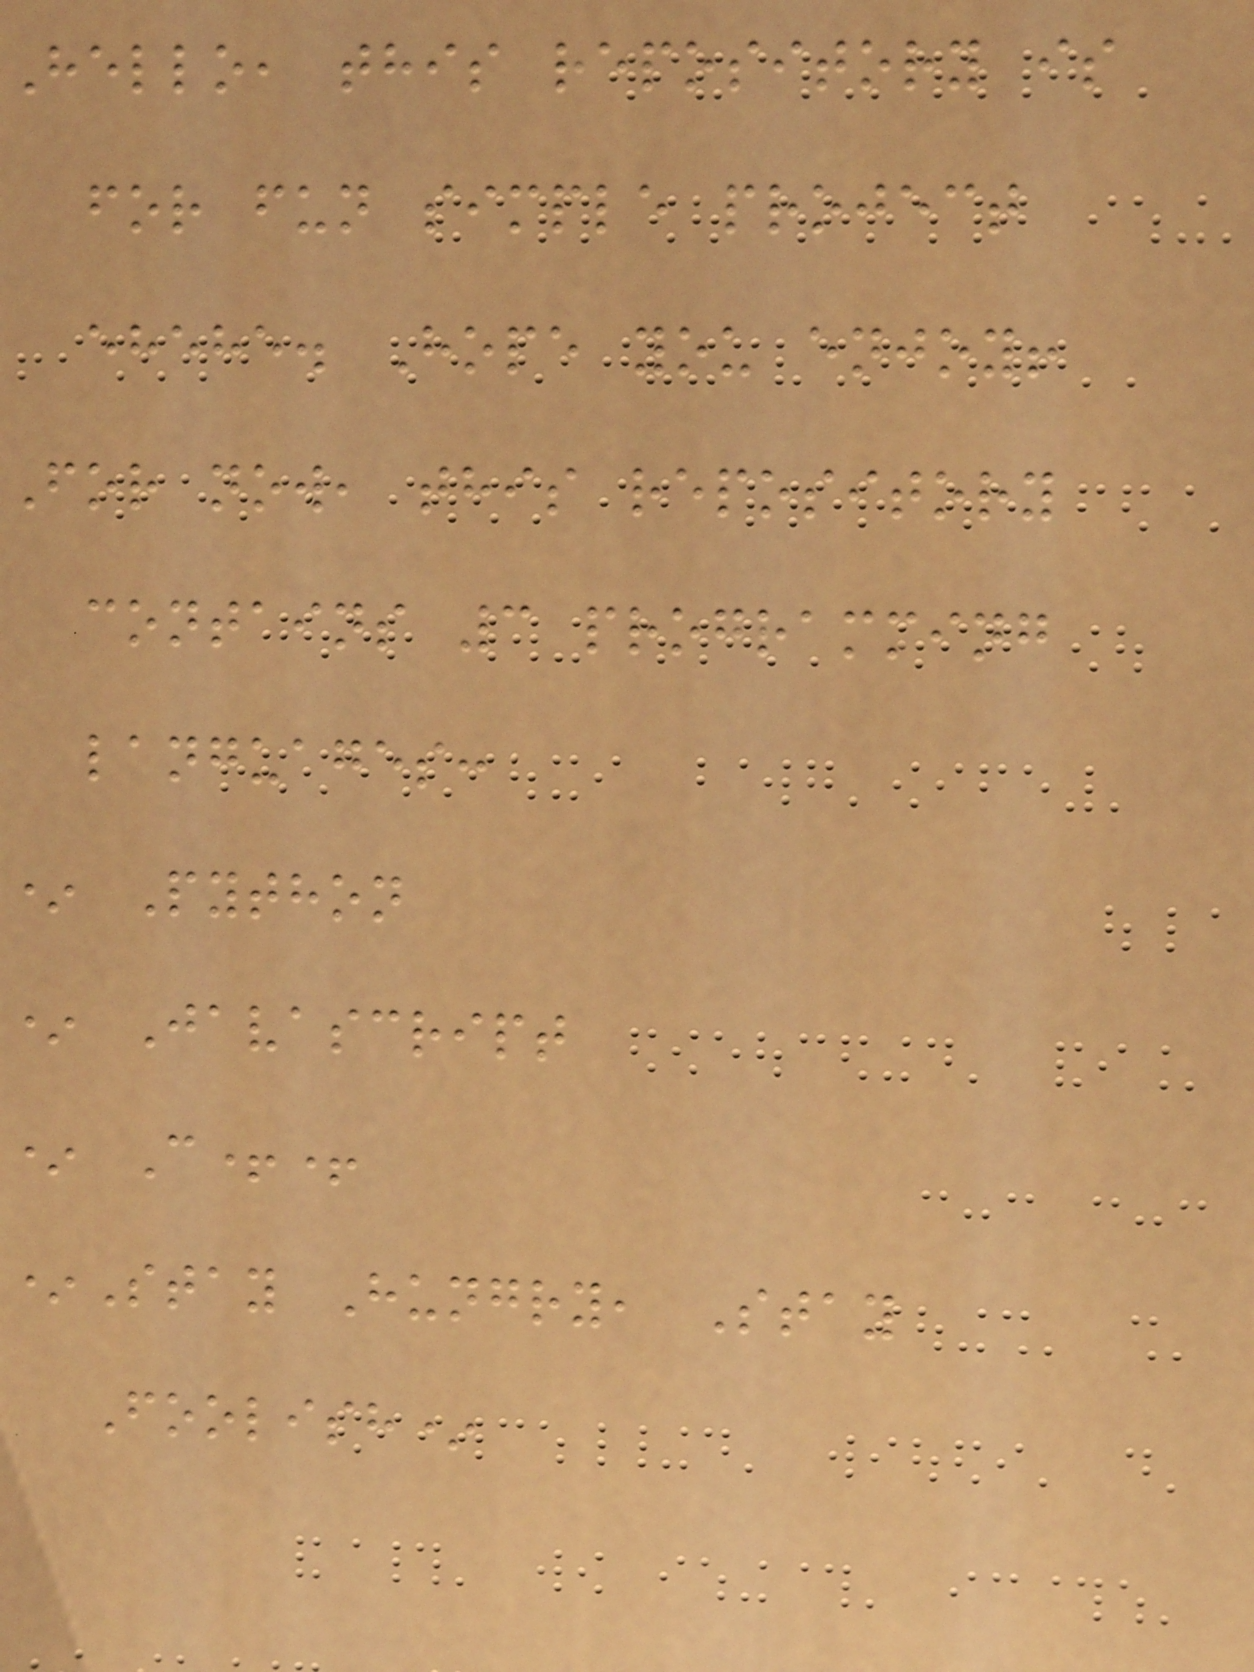Hello, this repository is
for fun simple project
ehehe. Hope you enjoy!
For now, this repository
contains 3 programming
languages:
* Python
* Javascript
* C++
*Stay Hungry, Stay
Foolish*
